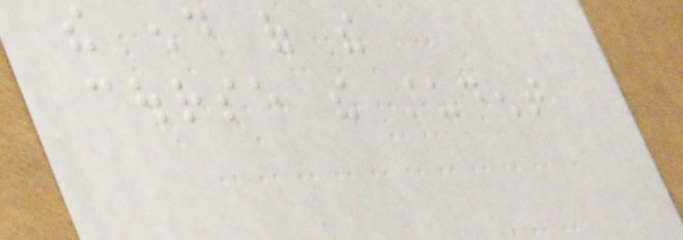the end of the
course the student
